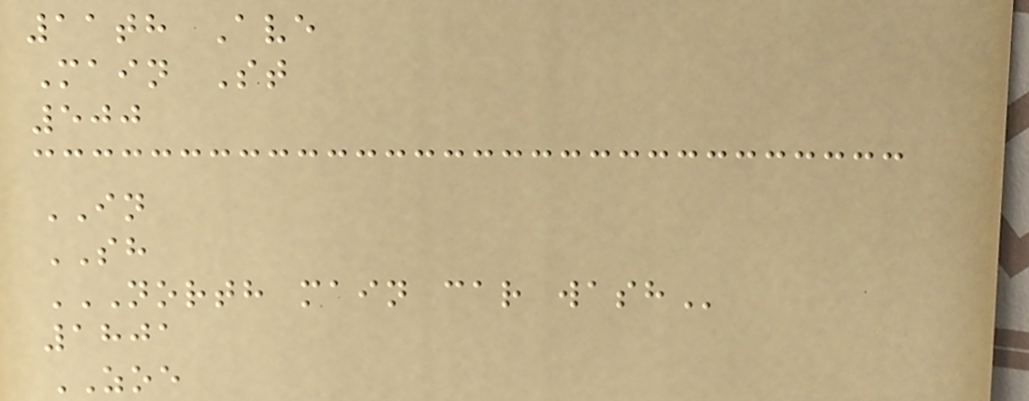11th Ave
Main St
500
IN
SH
NORTH MAIN CAR WASH
1801
ZOE
